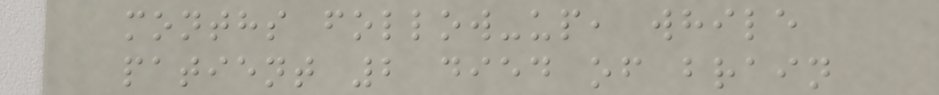months follow-up, while
patient 2 died of brain
